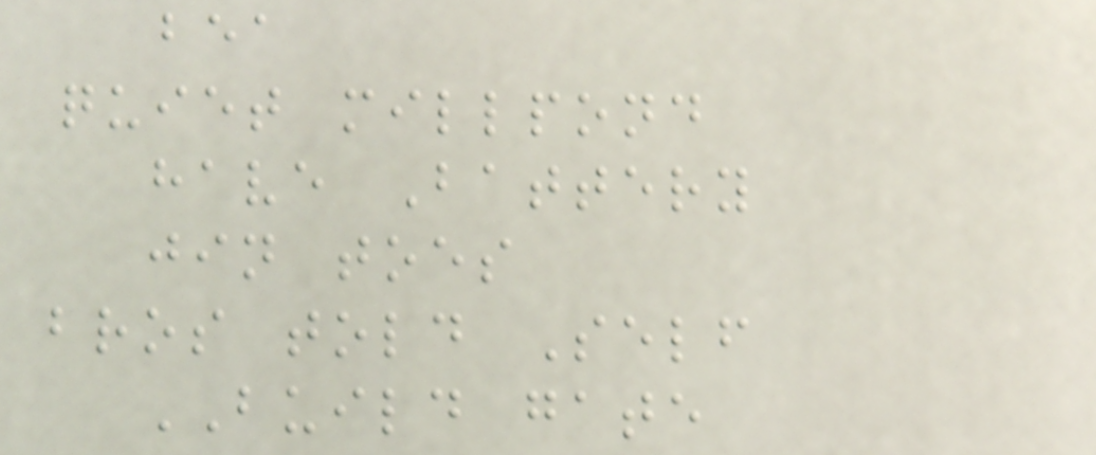bea
quiet millpond
have Battery
jin toes
bros told Self
BUILD gate
